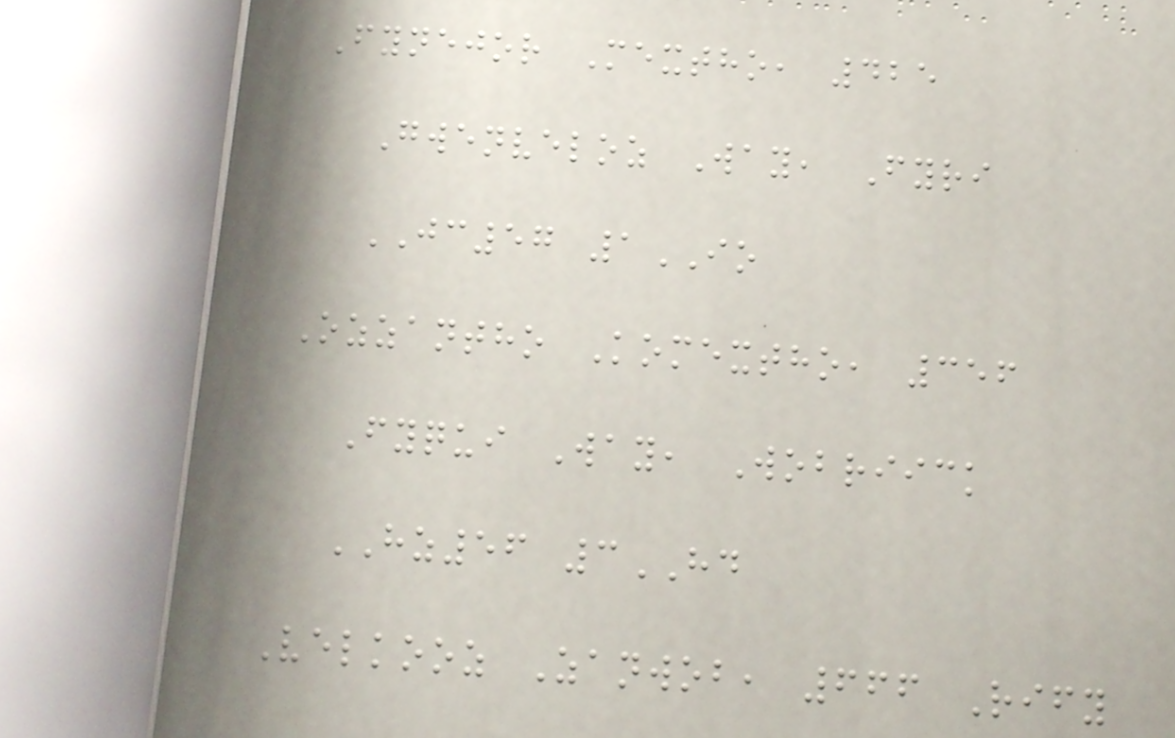Fynejor Mextho, 425
Gwenveloz Way, Fyri
JC57 1IO
Ozzantho Komextho, 356
Fyqui Way, Wobriick
HZ56 3HD
Velkooz Zanwob, 666 Rify
